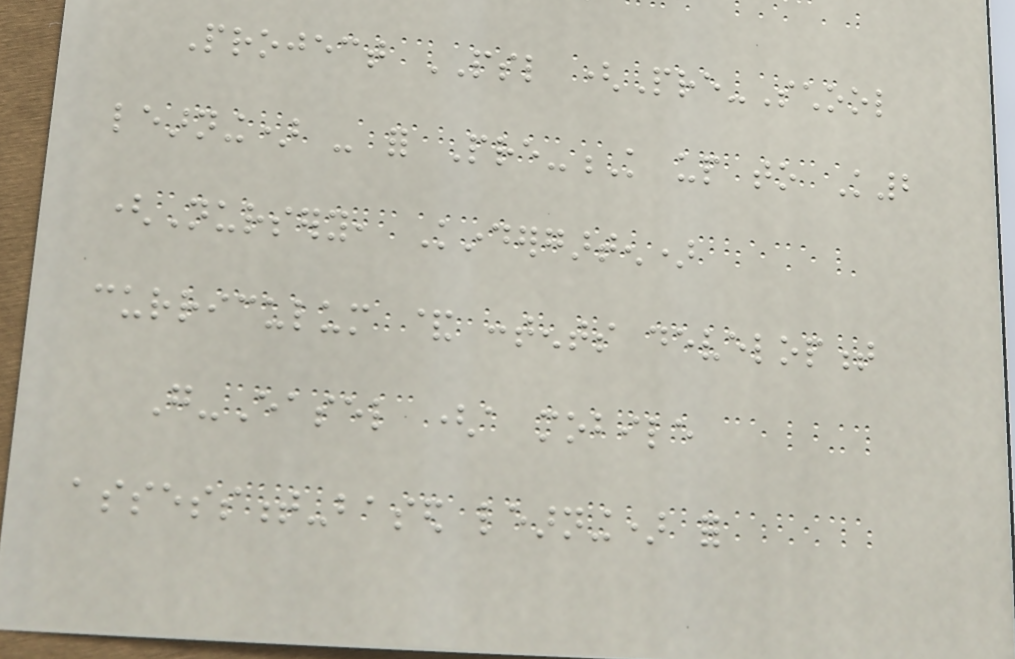Project PSL (Pre-School
learning) - for Pre-K up to K2
(Nursery, Kindergarten)
curriculum & contents development
Go-Easel (a mobile
assessment-based learning) for
